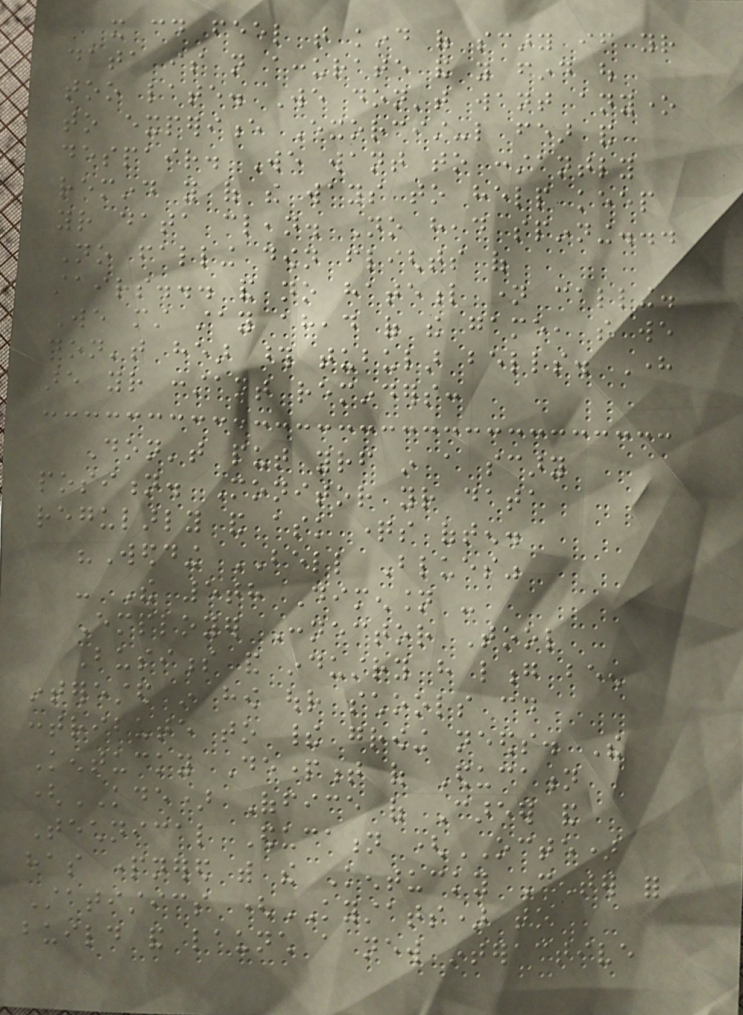it could feel that kind of scary if your
data is not accurate and you find out
too late. We don't want anyone
to experience Exorcist-like fear and
despair. We want to constantly
remind you of the ways to help keep
your data clean. No head spinning...
No falling down flights of
stairs... and no hateful name calling.
We must stay ahead of the game, so we
don't hear those tubular bells. Here
are your constant reminders:
Don't put yourself in a scary
position. Monitor your data
regularly and ask questions often.
"Wedding BELL Blues"
- The 5th Dimension -
Employer Connector Tool
Business and industry have long been
interested in how our schools could
contribute to their growing needs. The
Kentucky Department of Education
(KDE) Office of Career and
Technical Education (OCTE)
has partnered with the Kentucky Center for
Statistics (KYSTATS) to
build and launch a new interactive
